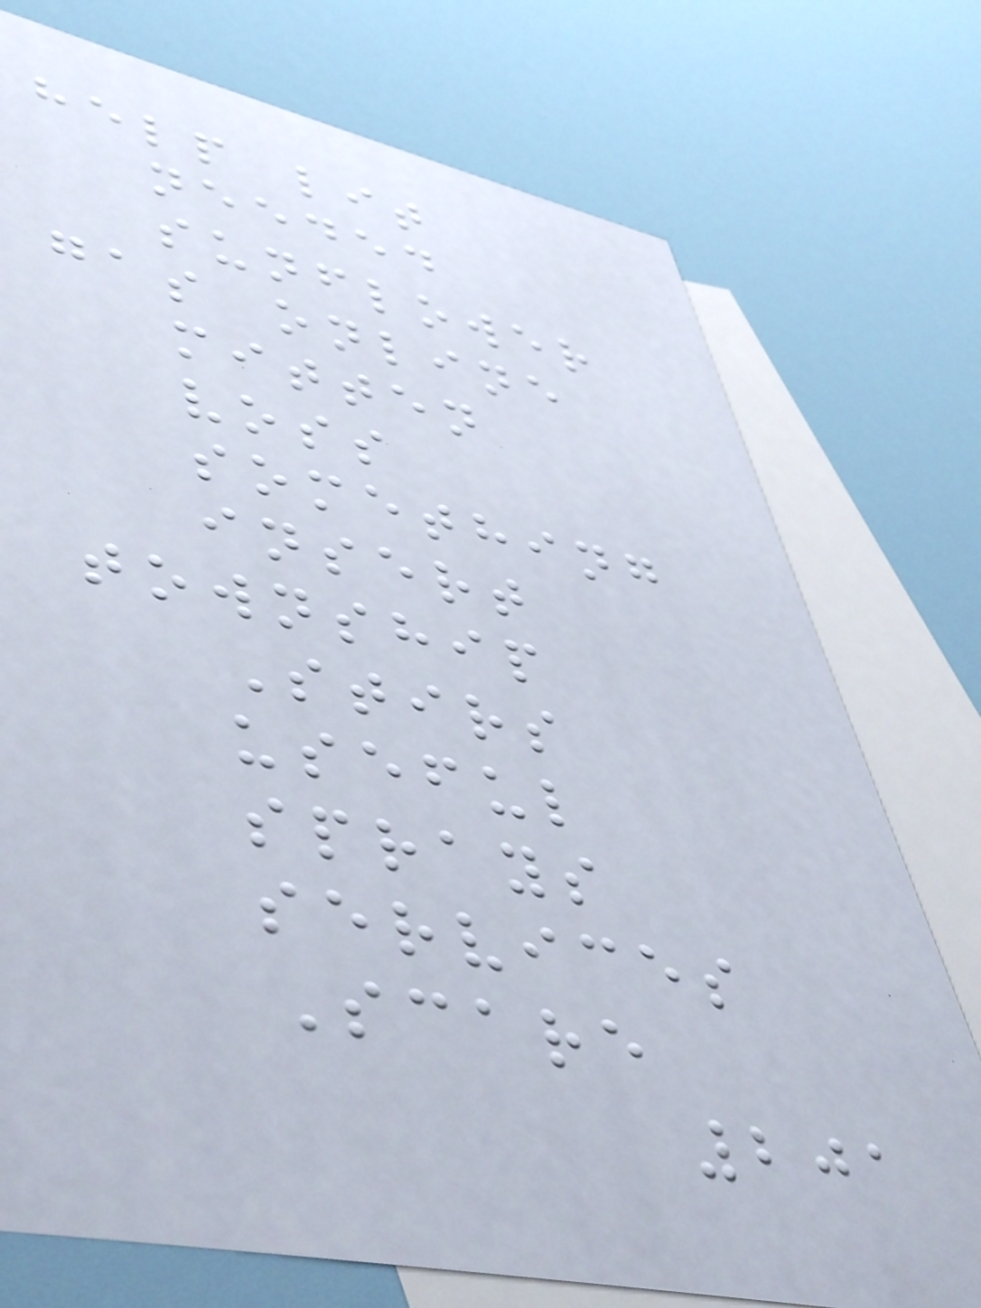help lit
needed
sunflower
gas online
mitten
voss
something
insert
township
Stirs
useful
sprays
services
Scare
201
